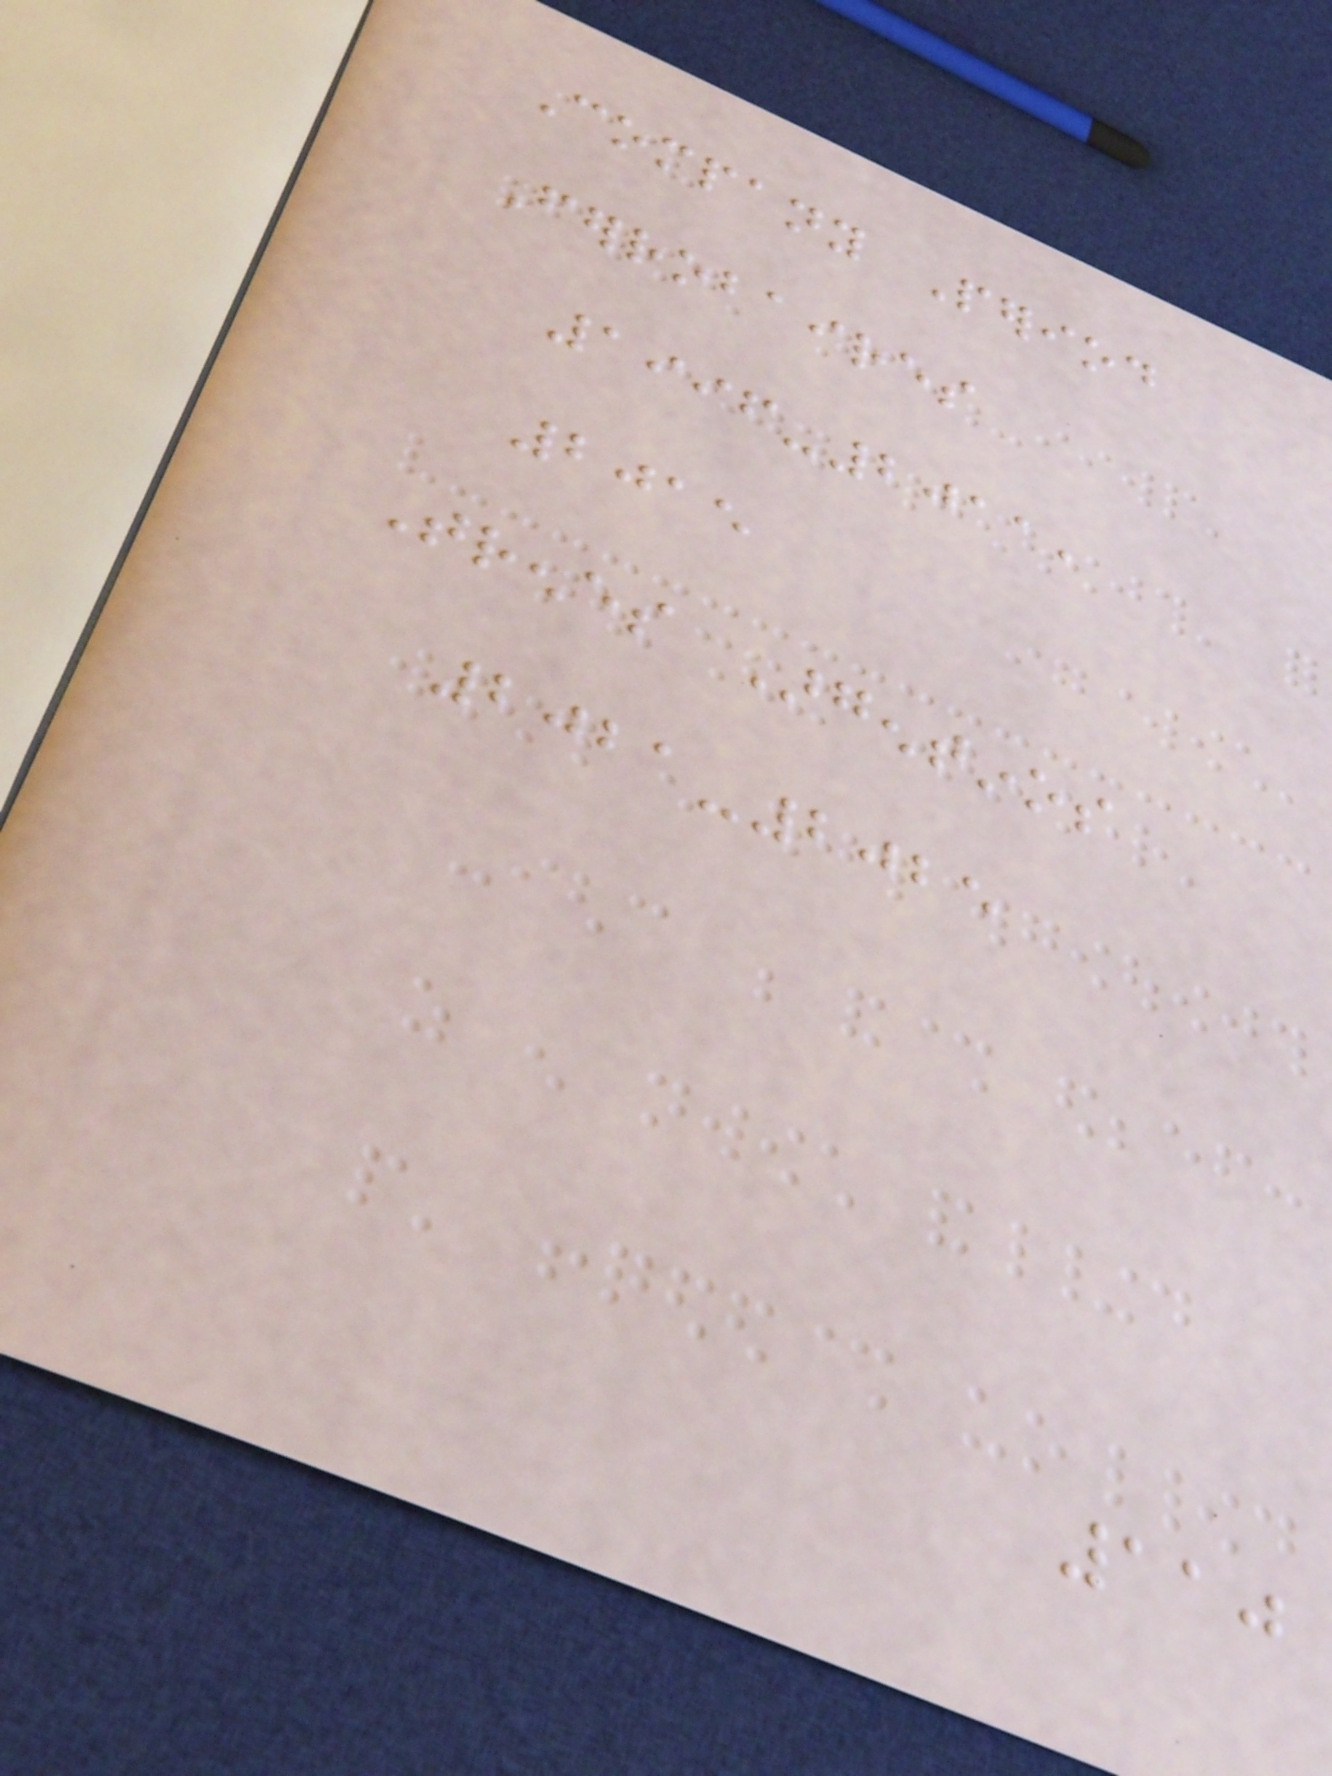Company Period
Ferrobaires
1996-2011,
2015
Trenes Argentinos
2021-2025
110
